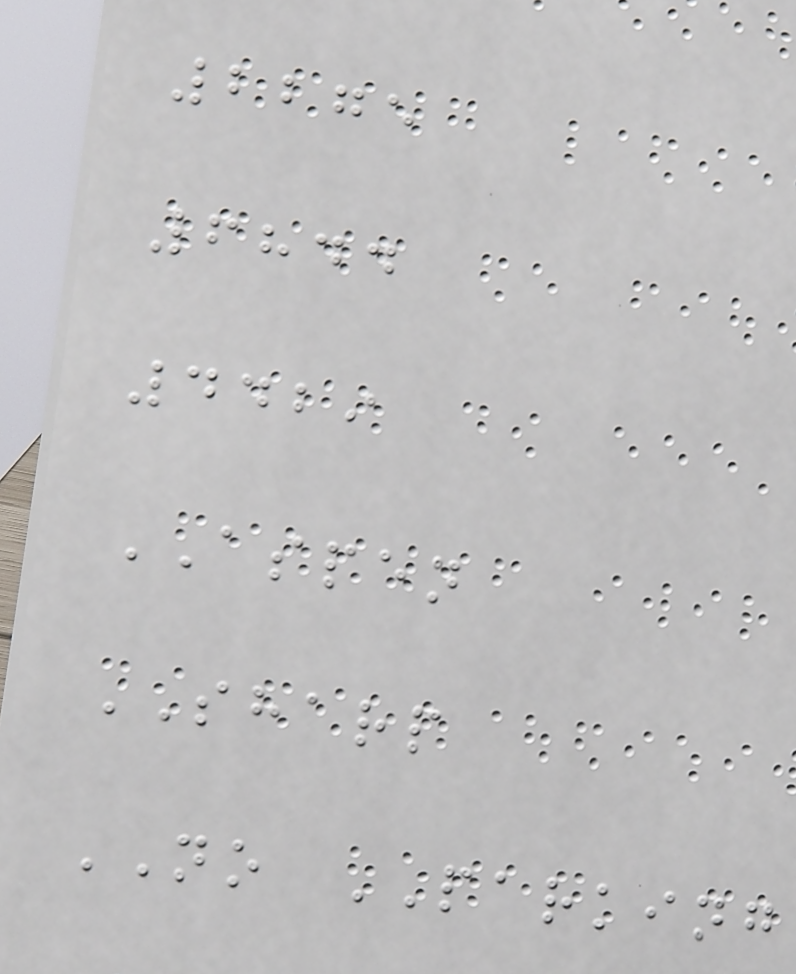2275
6844
4429
ASPEN
SHARP
NO PARKING
